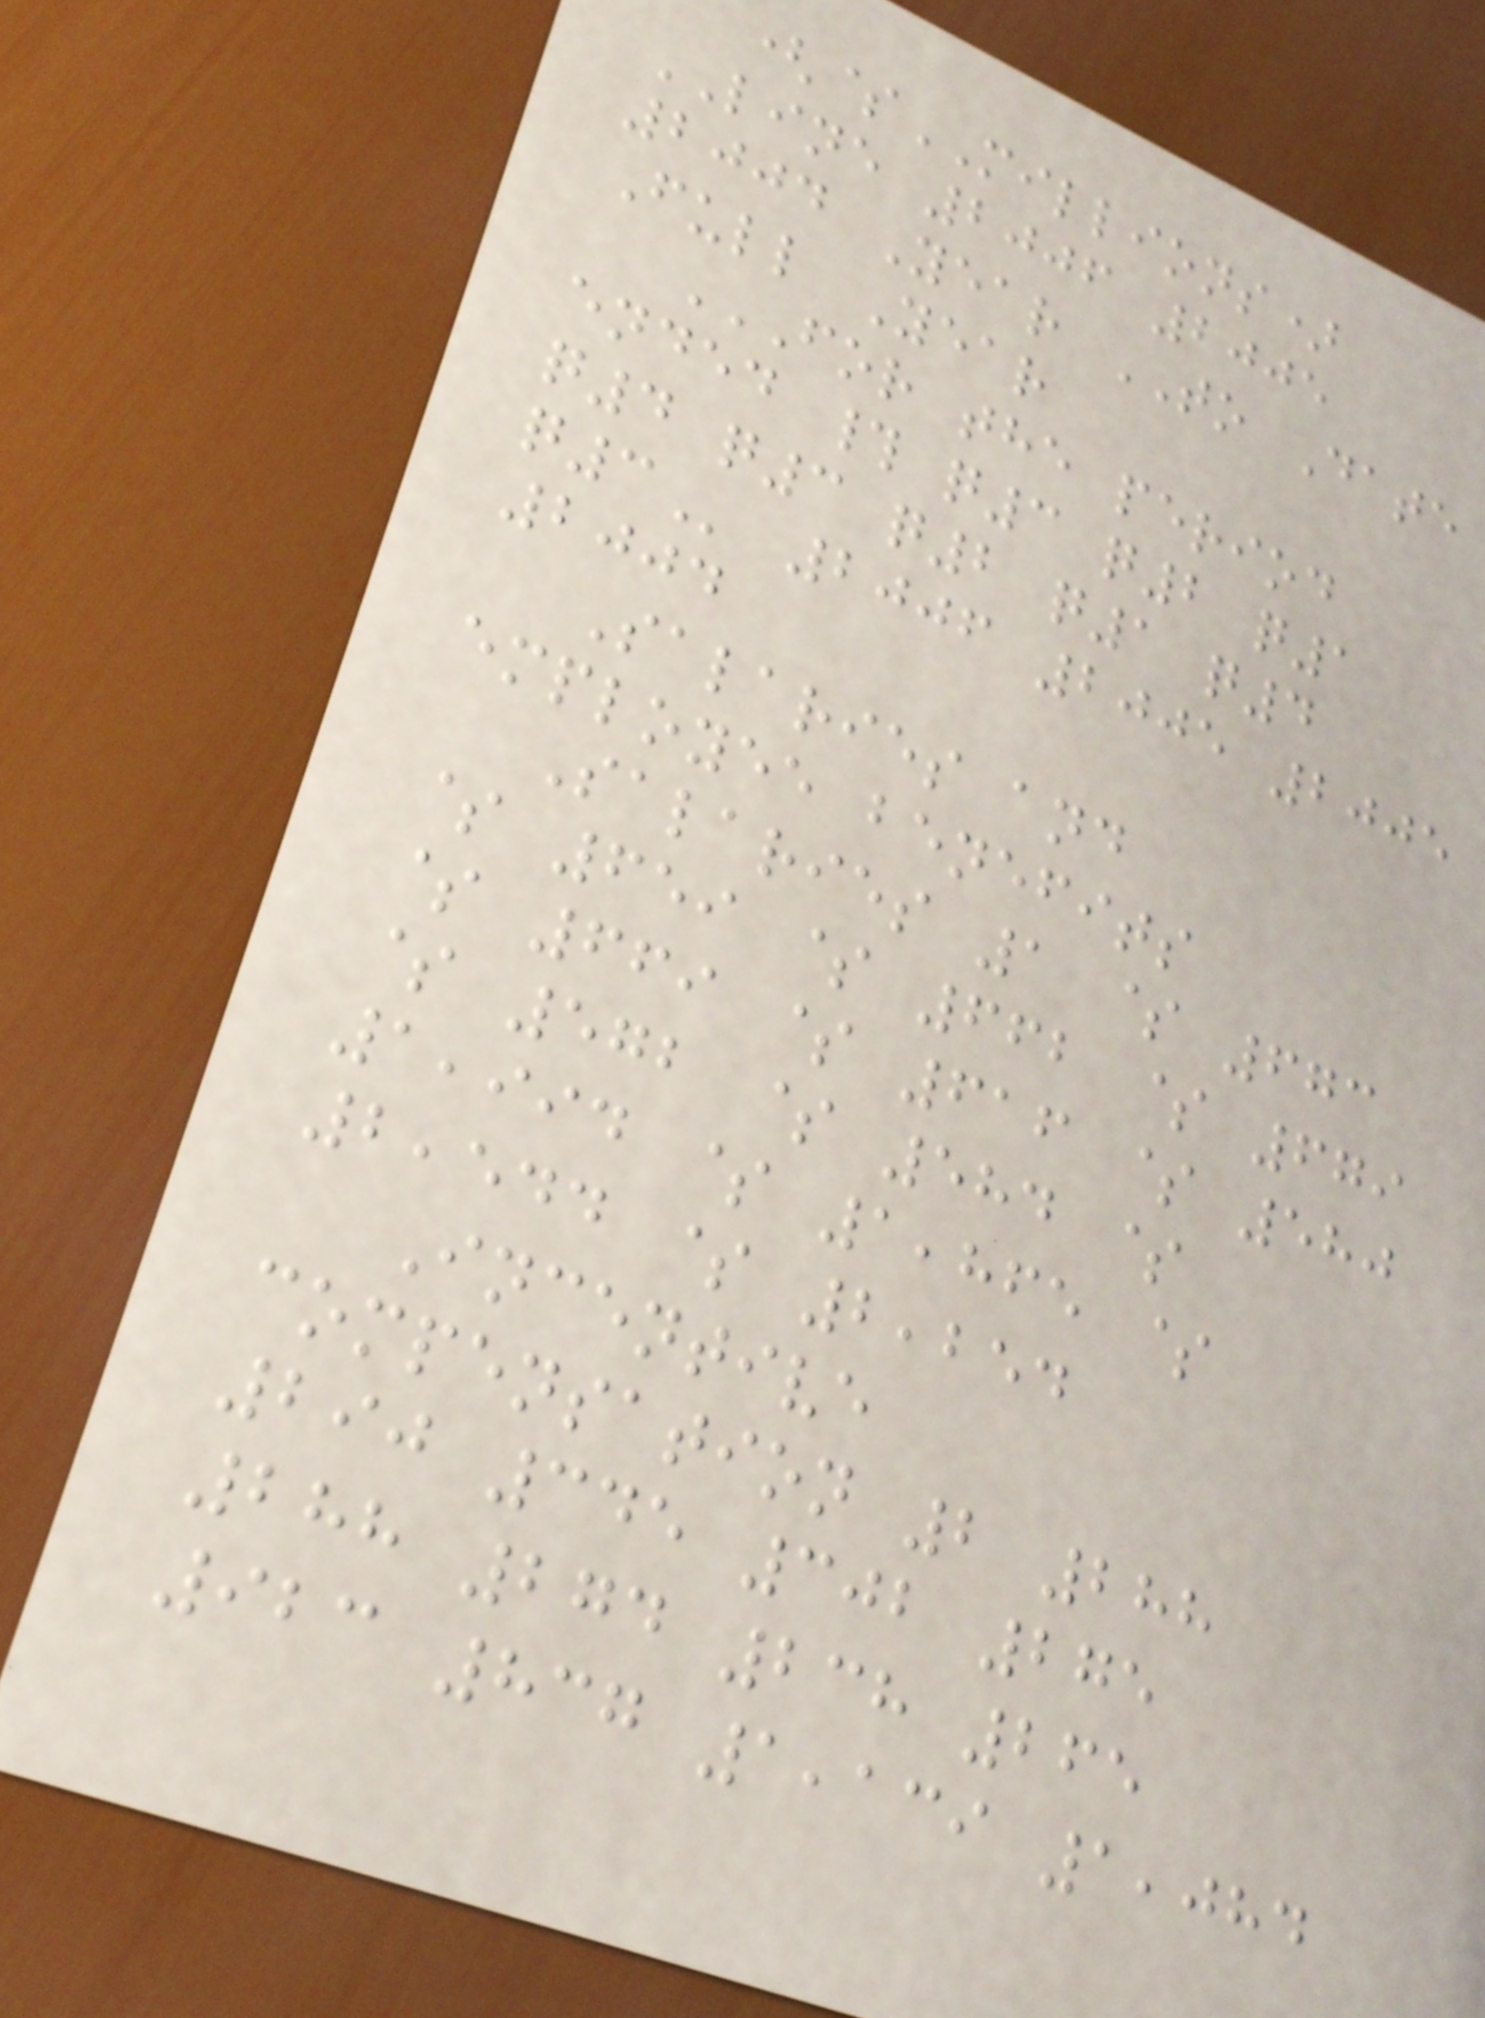($MILLIONS)
LINE 2006 2005
2004 Year TO Date
Full Year
FOR THE PERIOD
ENDED # Q3 Q2 Q1
Q4 Q3 Q2 Q1 Q4
Q3 2006 2005 2005
2004
Salaries and
employee benefits
Salaries 1 $ 673
$ 659 $ 662 $ 679
$ 669 $ 616 $ 580
$ 572 $ 584 $
1,994 $ 1,865 $
2,544 $ 2,254
Incentive
compensation 2 288
290 345 302 275
288 274 238 265
923 837 1,139 1,084
